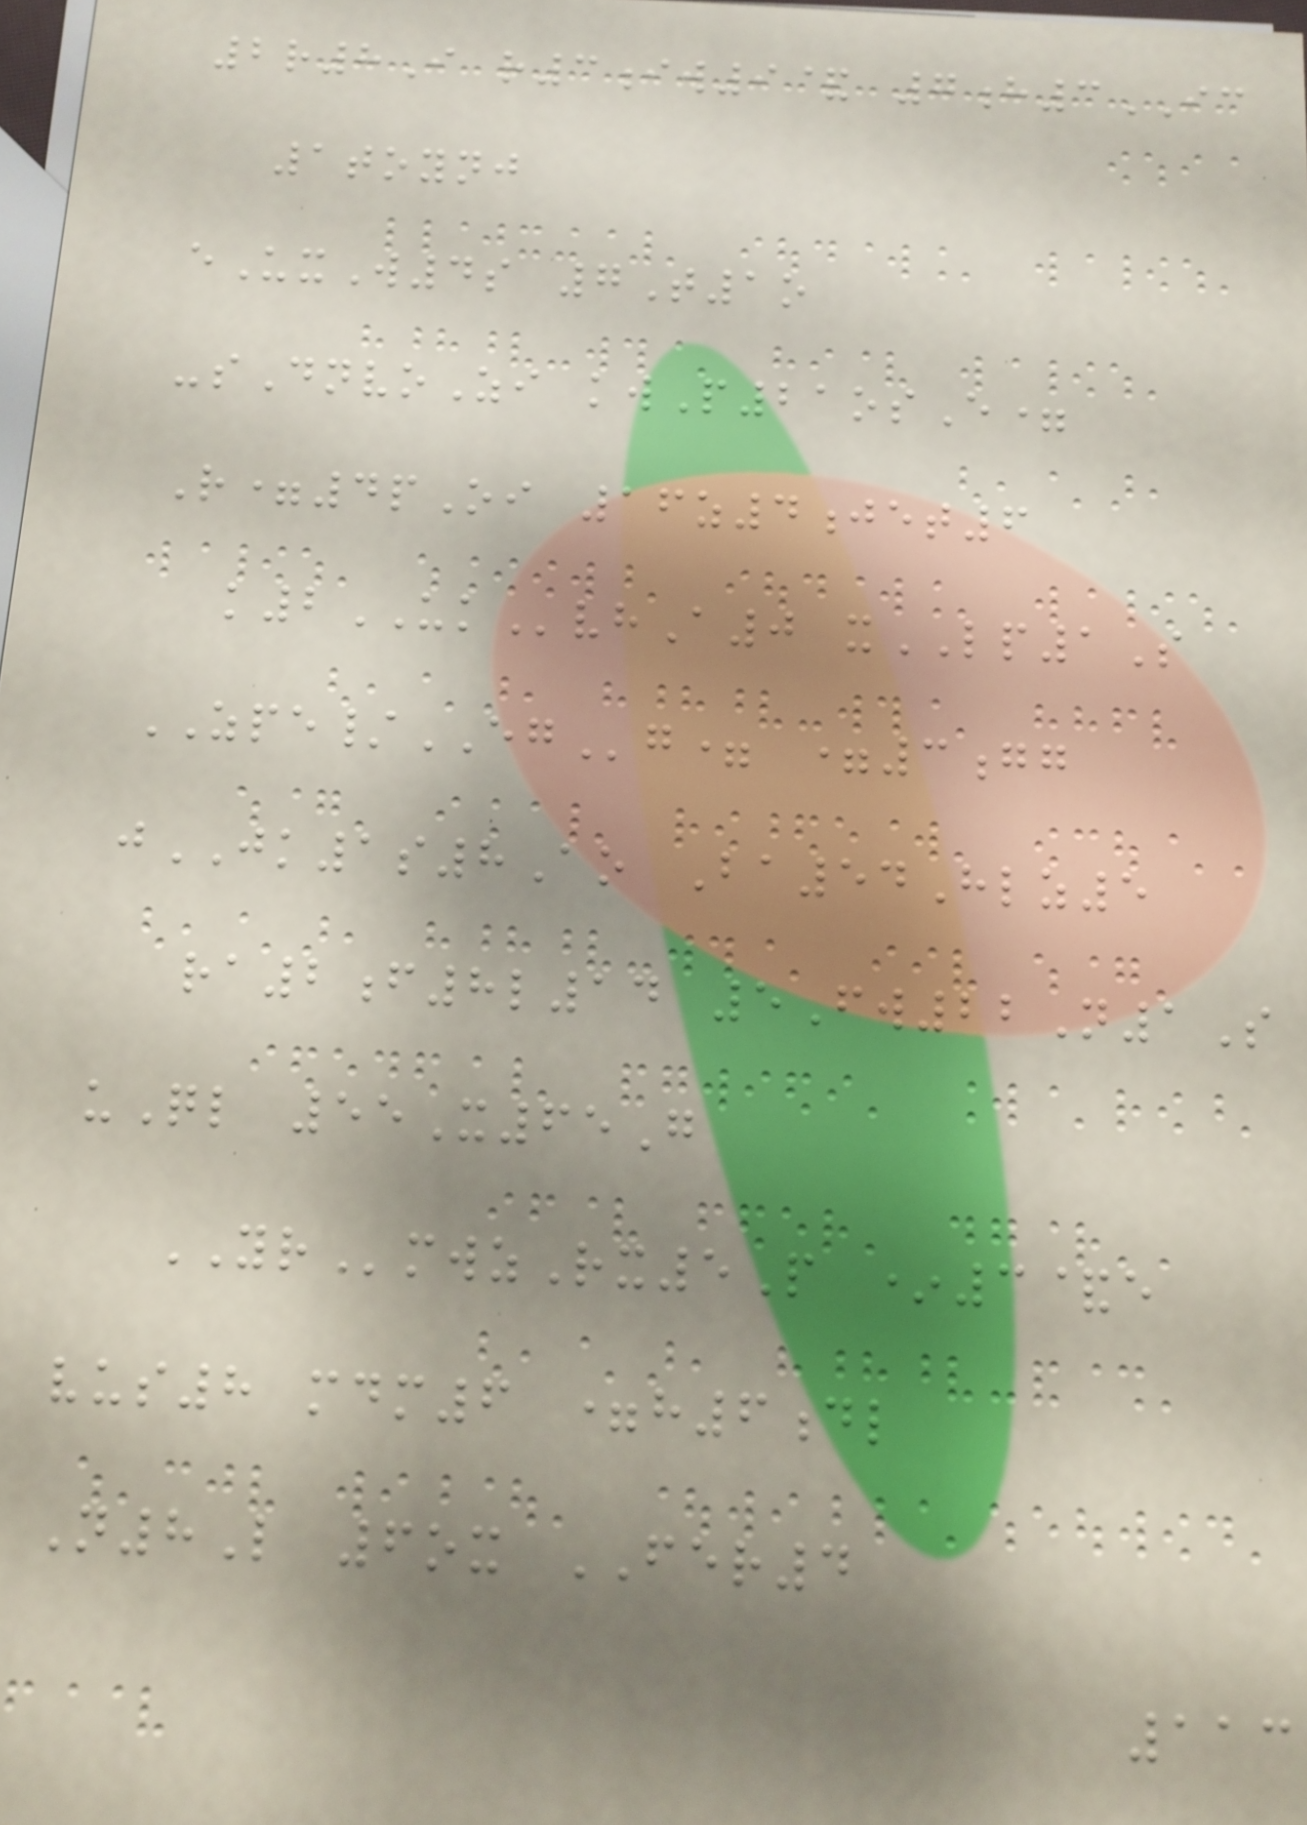2r8I r3iw9& 7h3IC
1toynj
eUxW4s 7T1o
-sDnvoZi kwP21osE=
R=4pOi 16z4jet6
k2UKvhA0 xLP1S
ZPE/EGg= =3gg
jJK1s8Ao Ba54Hlz5
ra2f8l14 5Fw22N1S
uQl 55X65G
YRmwzRx5P *3&e
vus8 mdm6 =h6dl
N8L 6ox FER4
113
